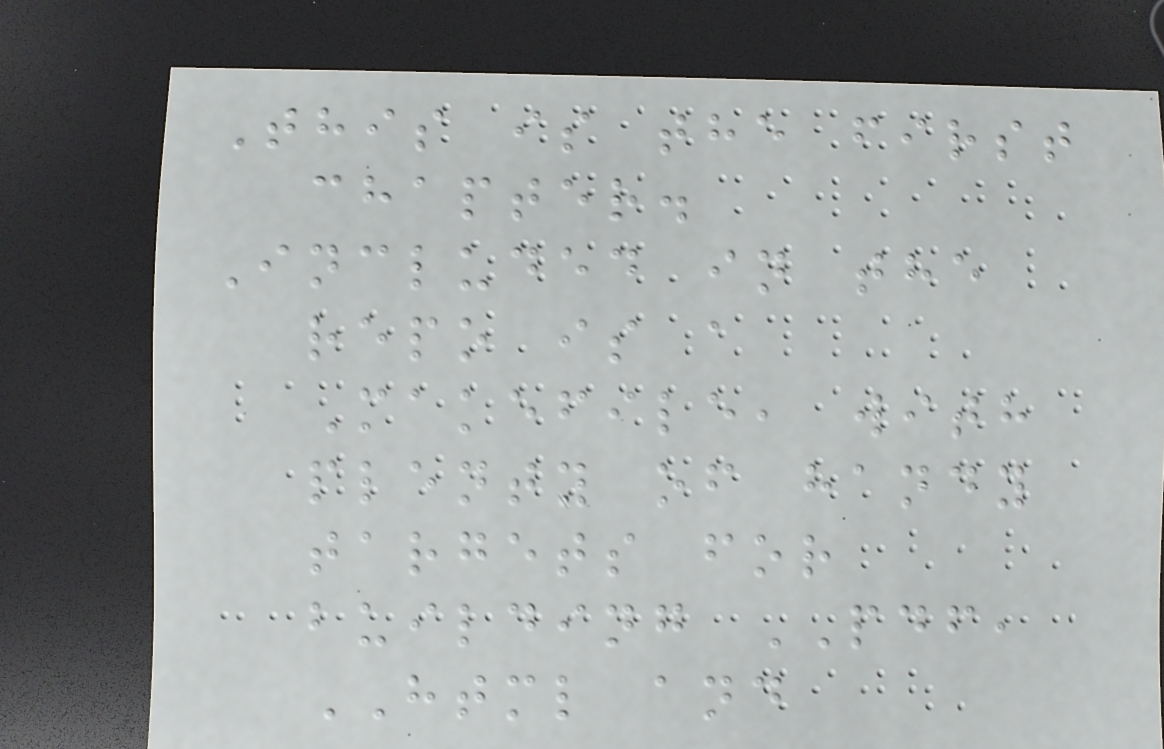This is the first
chapter.
Included in the
repo is a
Makefile, with
plenty of handy
targets for
building PDF,
HTML and
